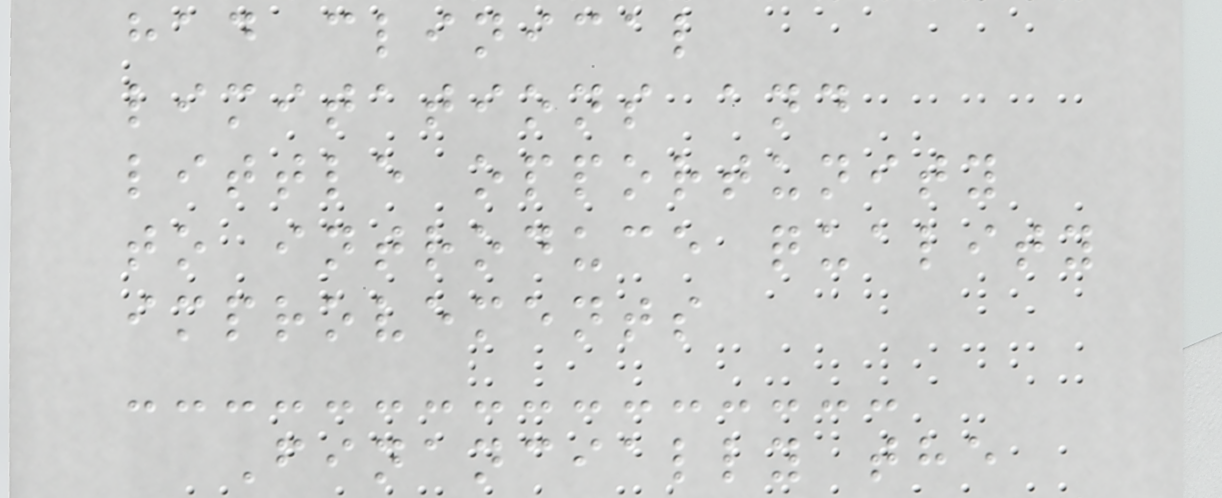had clinical
limitations and
little opportunity
to introduce quality
improvements
Financially the
